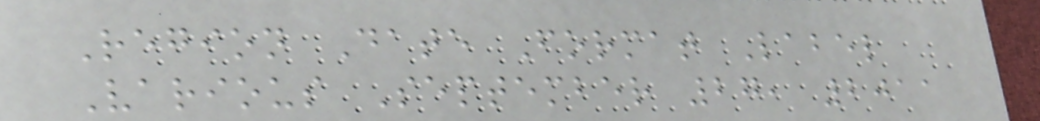Region Date Format Label
Various September 27, 2011
